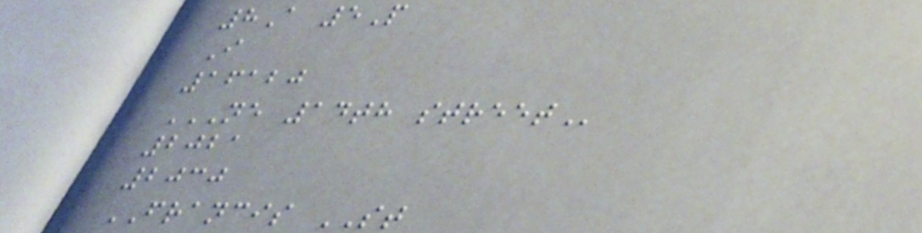8A 5P
I
16120
NE 14TH STREET
2021
2030
FRANCIS ST
